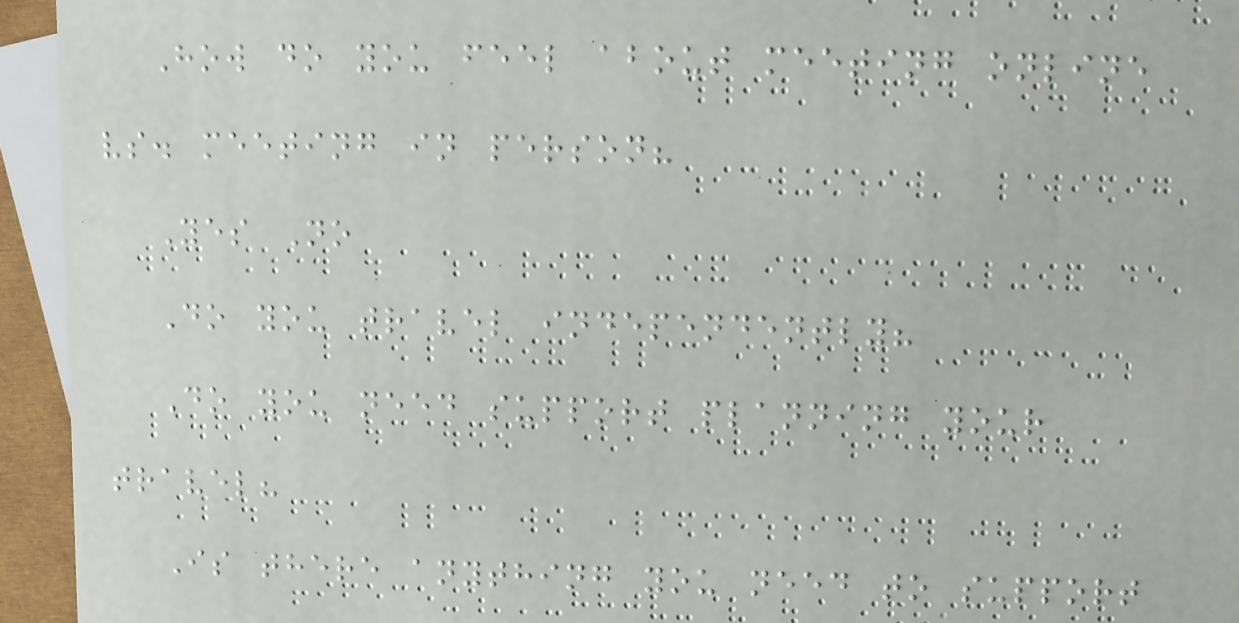How do you feel about meeting online
vs. meeting in person?
Yes No
Do you travel independently?
Do you need support planning your
travel?
Is there anything you need to support
